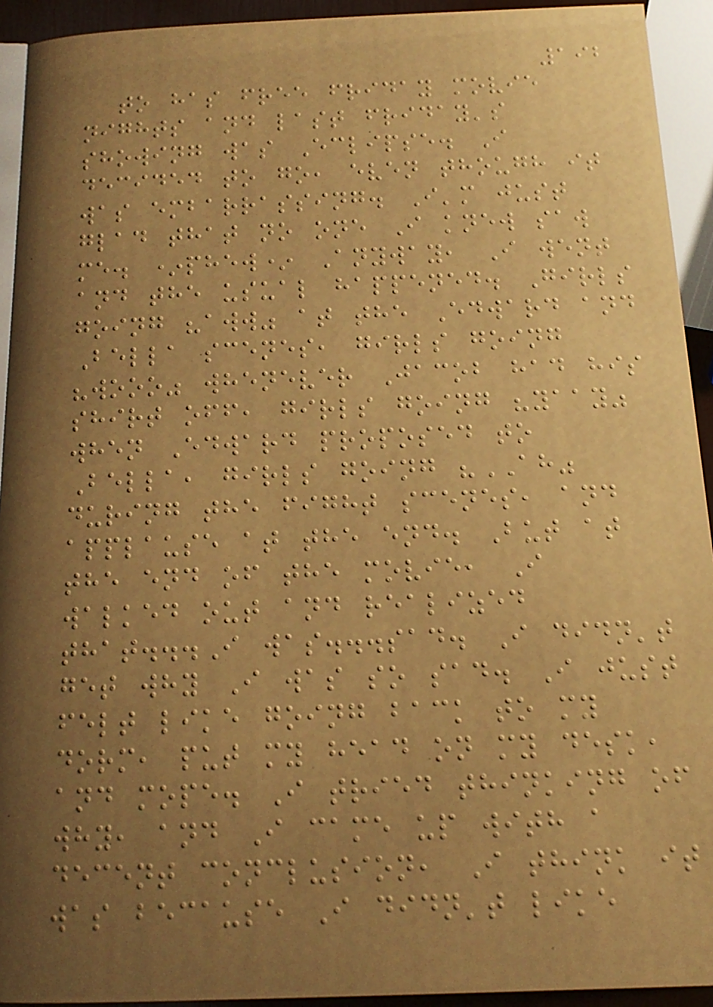192
to has free friday movie
nights and last friday's
showing was Eclipse. I
decided to go, even though it
was embarrassing. I'm just
glad that no one I knew saw
me. *phew* Anyway, I went
and the usual happened. Girls
going "aww" at the Edward and
Bella scenes, girls going
"wooo" whenever Jacob had his
shirt off, girls going "yaay"
when Edward proposed to
Bella, girls going "AH"
during the fight scenes, and
applause at the end. But at
the end of the movie, I
walked out and realized
that...I was...sad. I didn't
get why I was so sad. I just
felt like going back to my
dorm, put my head on my desk,
and mope. I tried thinking of
why, and I came up with a
decent conclusion, I think it
was because I didn't like
